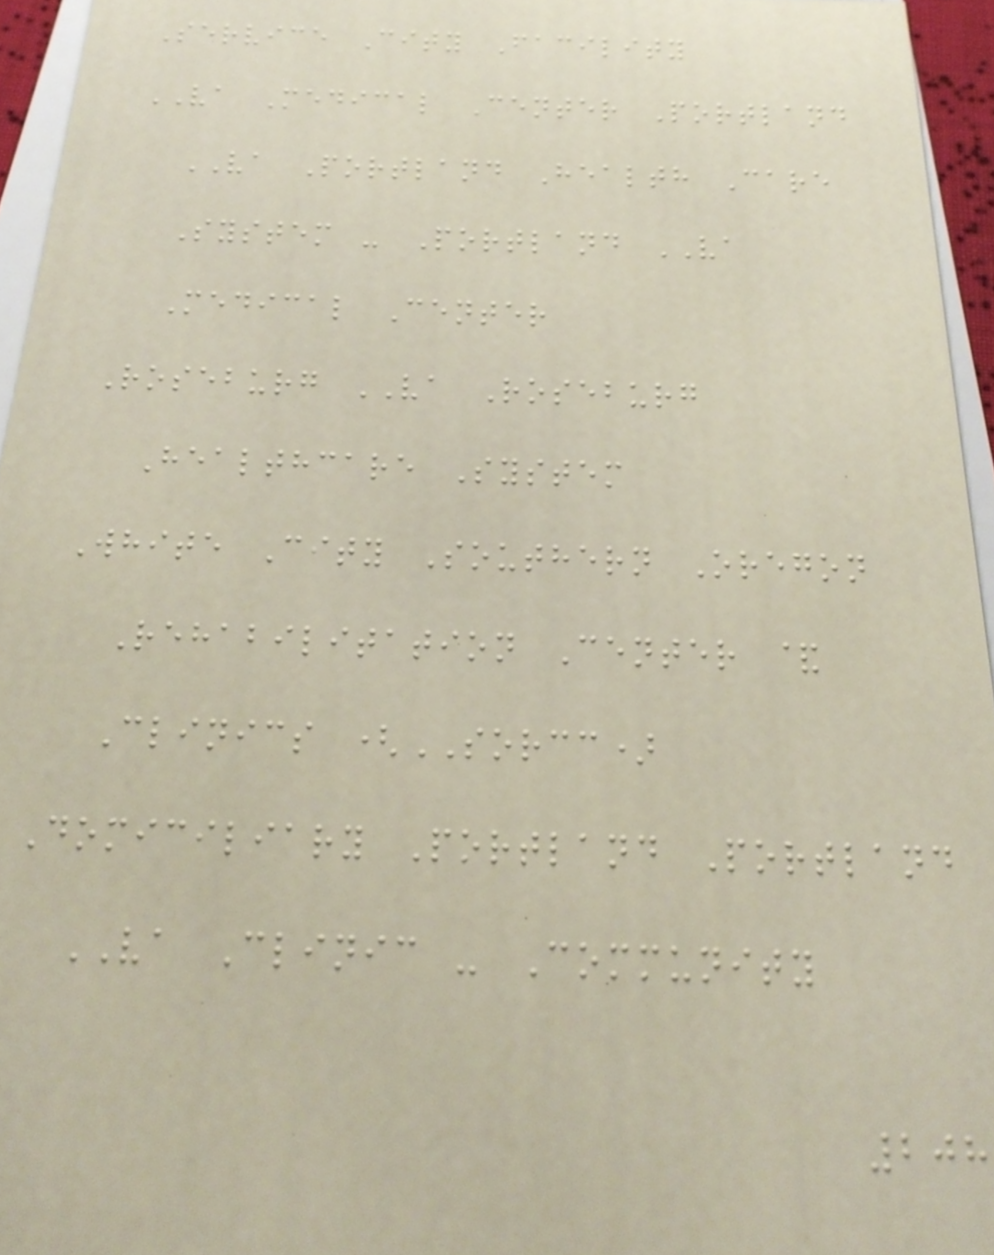Service City Facility
VA Medical Center Portland
VA Portland Health Care
System - Portland VA
Medical Center
Roseburg VA Roseburg
Healthcare System
White City Southern Oregon
Rehabilitation Center &
Clinics (SORCC)
Domiciliary Portland Portland
VA Clinic - Community
208
